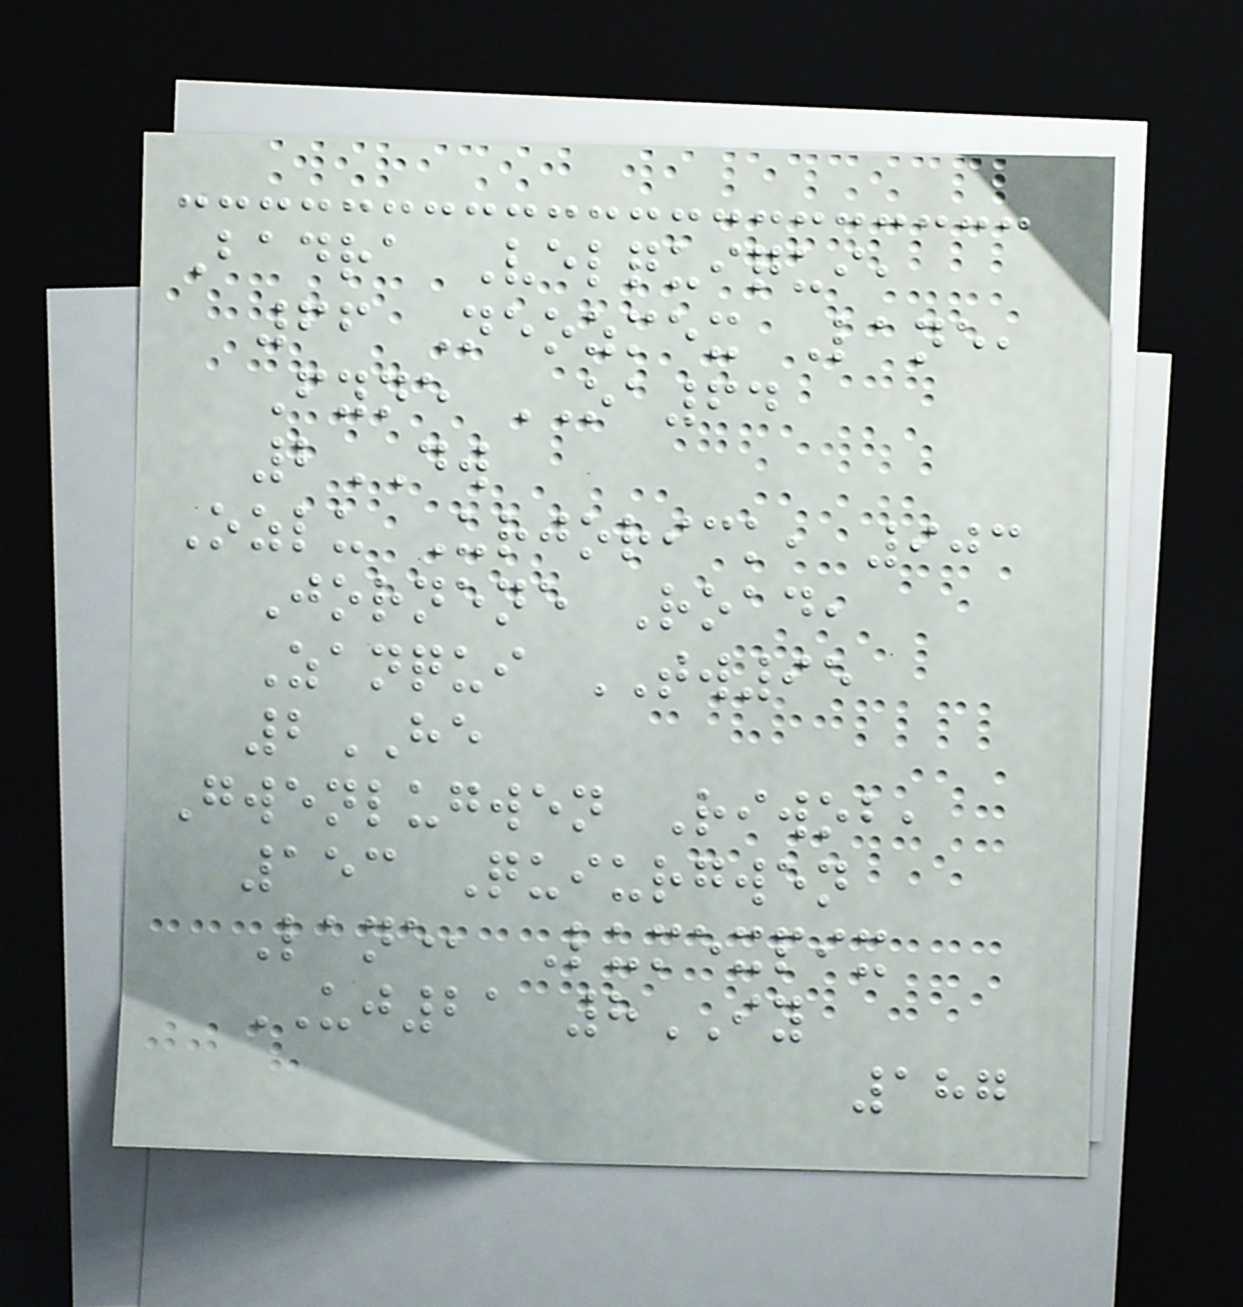Badra Velquiqui,
66 Neozmex Lane,
Fyne OA64
2DW
Ozlu Urjorick, 903
Jornene Road,
Zanqui TW95
2HE
Gwenlugwen Riwob,
153 Quiurgwen
Lane, Lumexpix
UJ21 8IY
187
